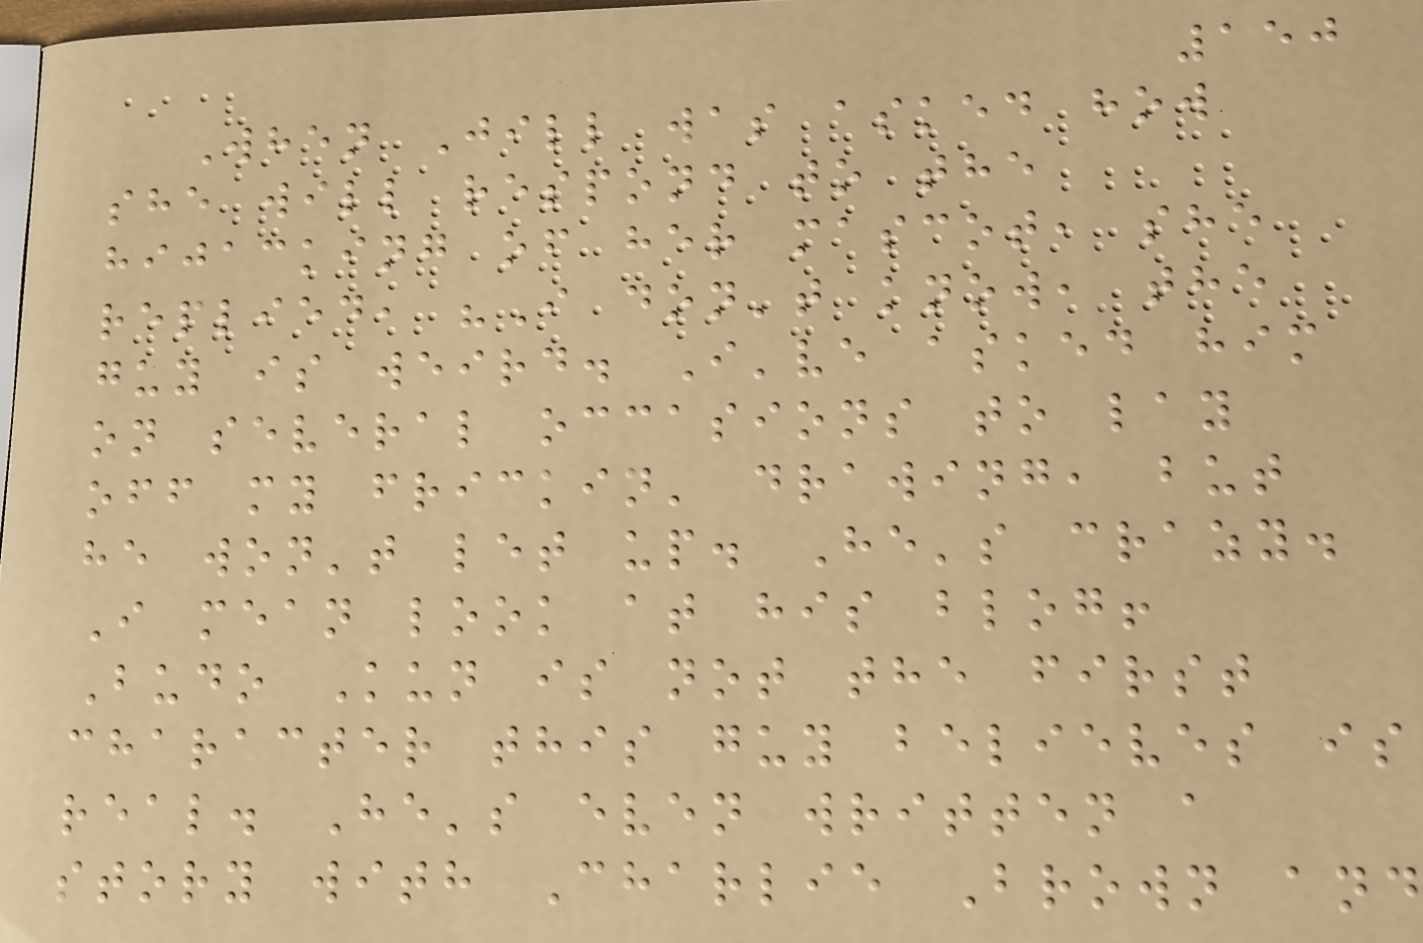150
When Jill was asked how
she will respond to the
hijacking of her mascot, she
replied, "I don't know, the
guy is weird. I've asked him
on several occasions to lay
off my frickin' drawing, but
he won't let up. He's crazy.
I mean look at his blog!
Budo Kun is not the first
character this guy believes is
real. He's even written a
story with Charlie Brown and
